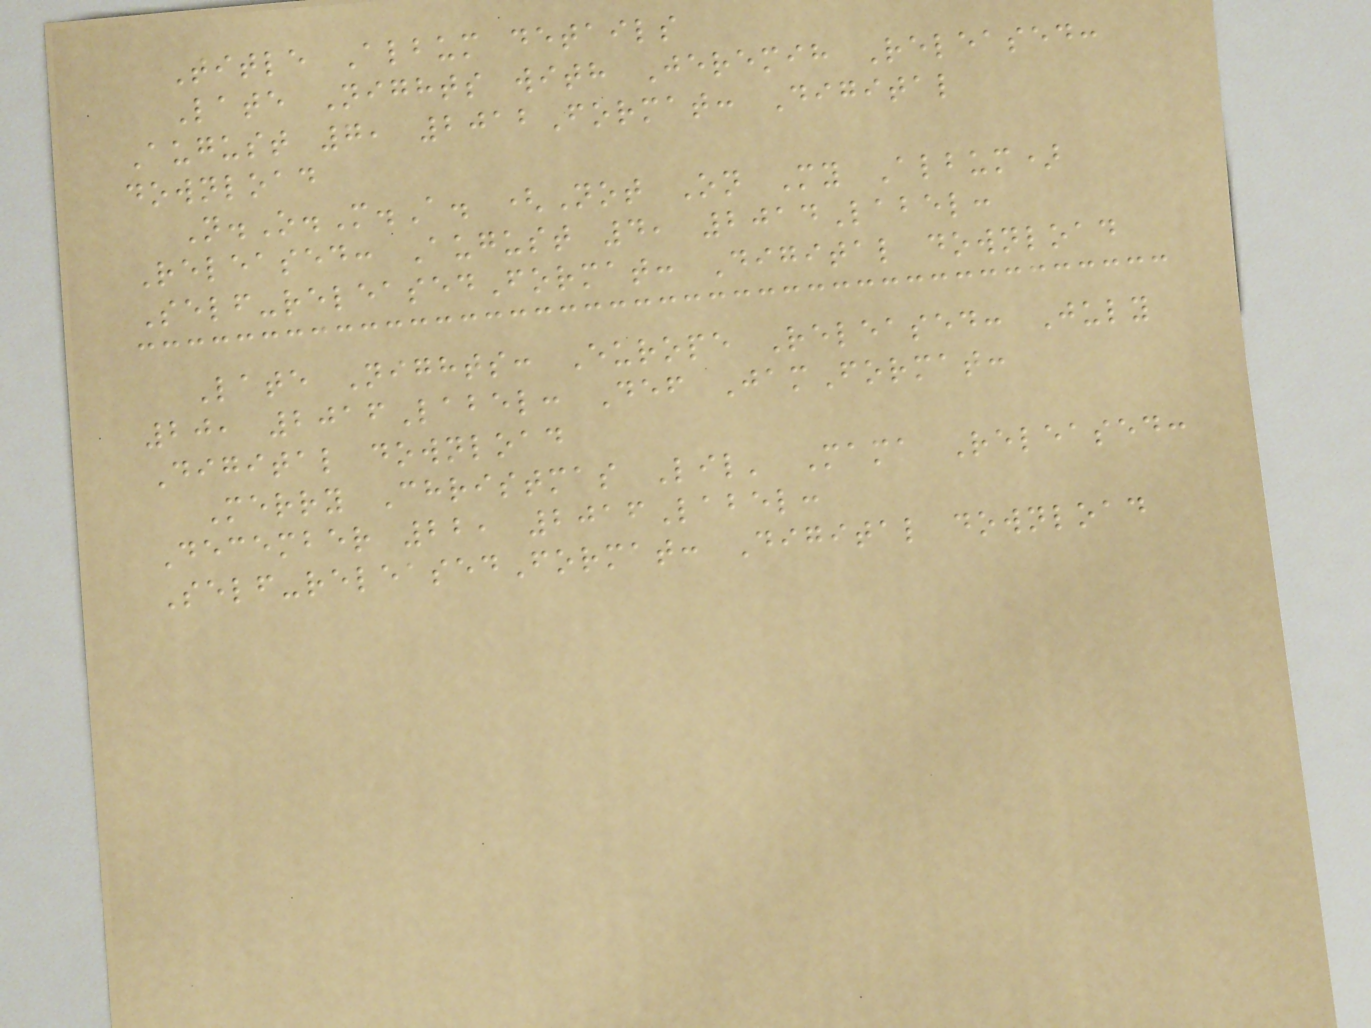Title Album details
Late Nights with Jeremih Released:
August 7, 2012Format: Digital
download
N.O.M.A. (Not On My Album)
Released: August 4, 2014Label:
Self-releasedFormat: Digital download
Late Nights: Europe Released: July
20, 2016Label: Def JamFormat:
Digital download
Merry Christmas Lil' Mama Released:
December 22, 2016Label:
Self-releasedFormat: Digital download
